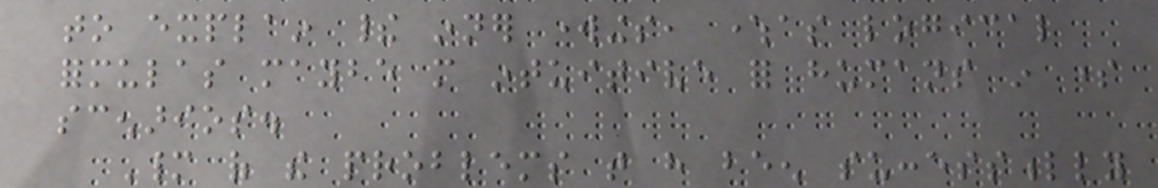to explain their inner workings, whereas logical
formulas maybe more intuitive for humans in some
scenarios.
Many of the problems that have been successfully
